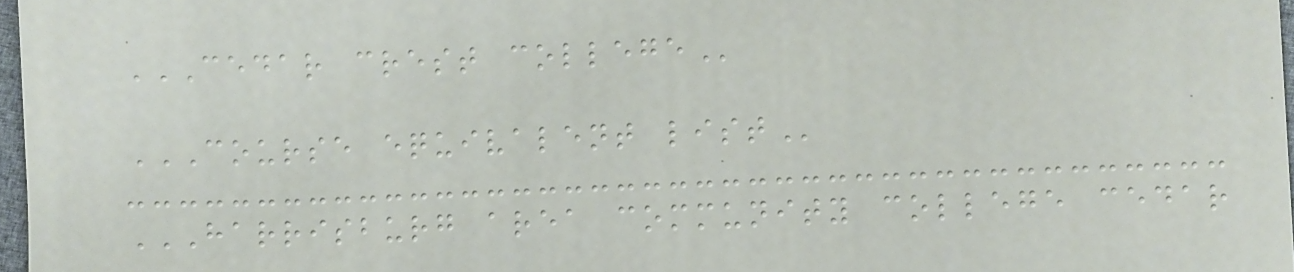CEDAR CREST COLLEGE
COURSE EQUIVALENT LIST
HARRISBURG AREA COMMUNITY COLLEGE CEDAR
